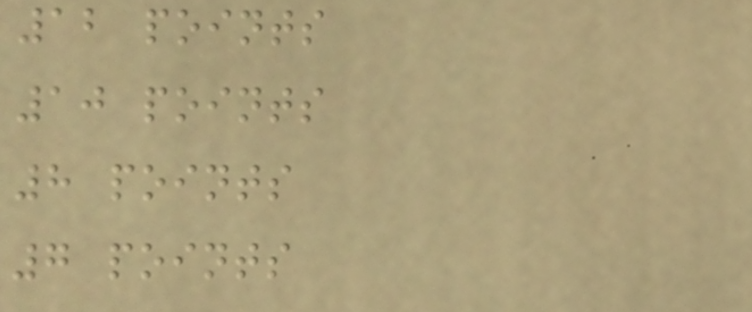12 points
10 points
8 points
7 points
